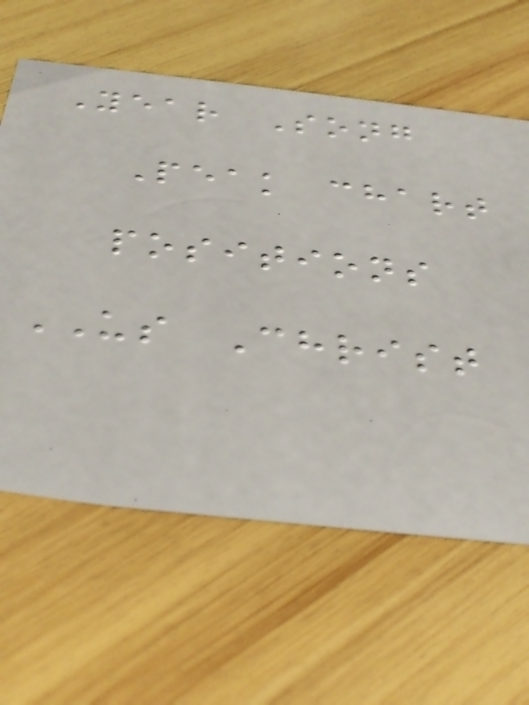Year Song
Peak chart
positions
US Christ
